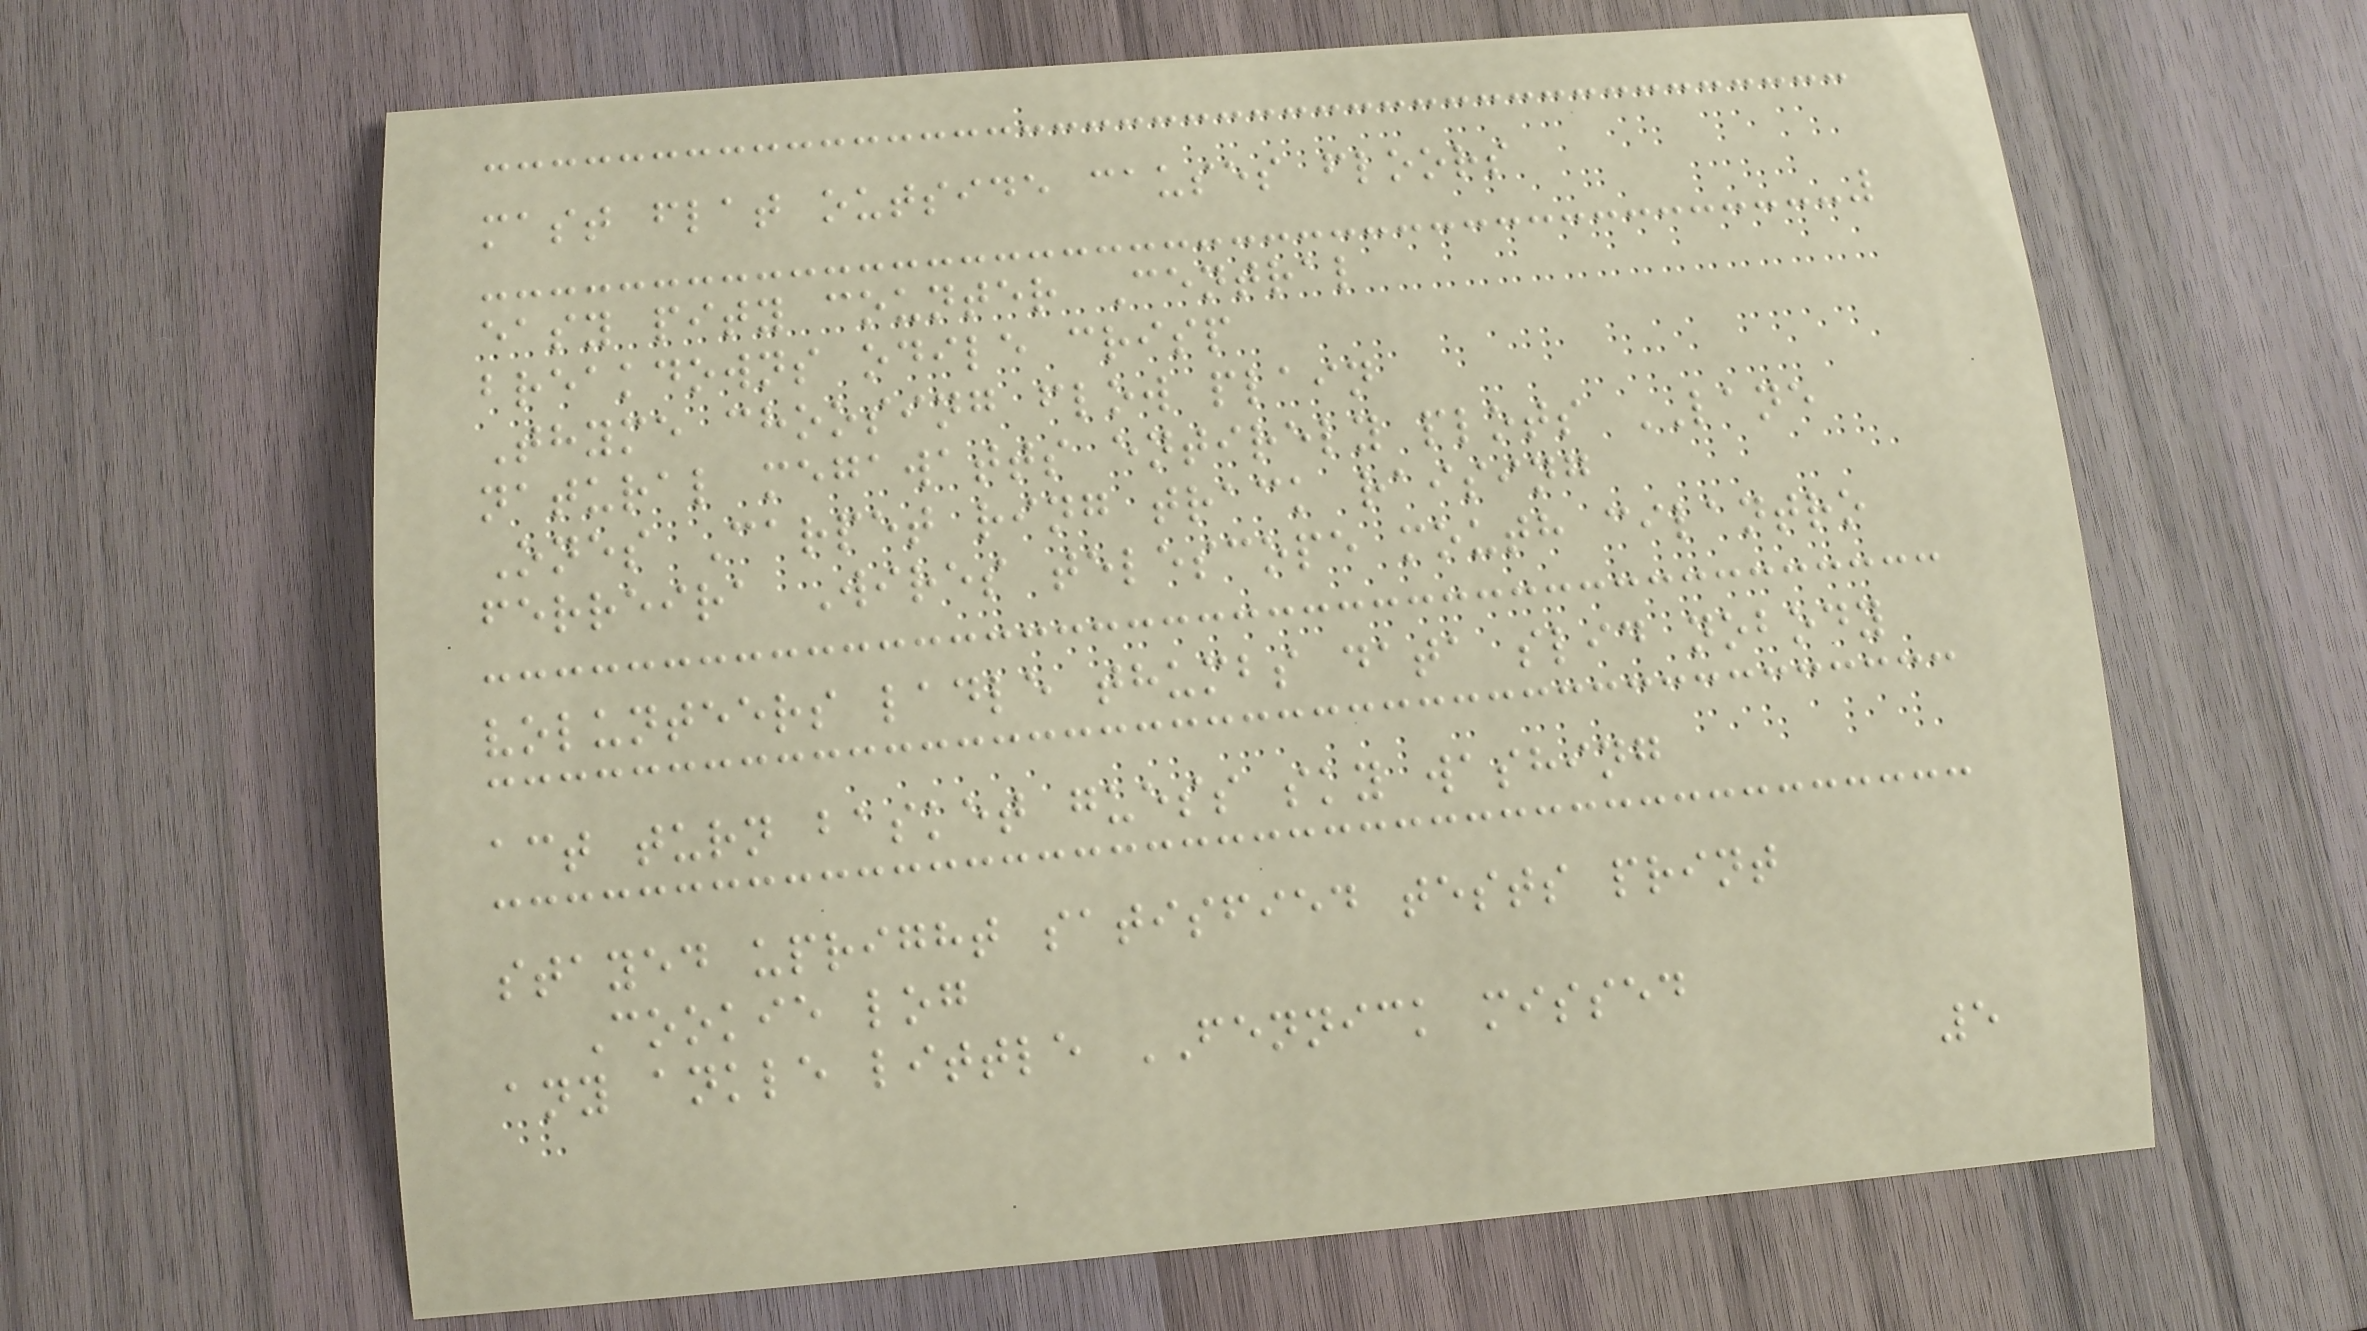mast flat outside causes floors
easy pity counter Central
breakdowns odile crisp
Thyme choosing flow plain
natural megawatts entirely plots LANE
Ones Carpet ring track raising
ferreira Wires telescope mouth cilantro
volunteers ladle thumbs data slid nobody
act turn basket guess sky washing
stayed upright satisfied tests print
Cookie log
any ankle little FENNICK missed
5
